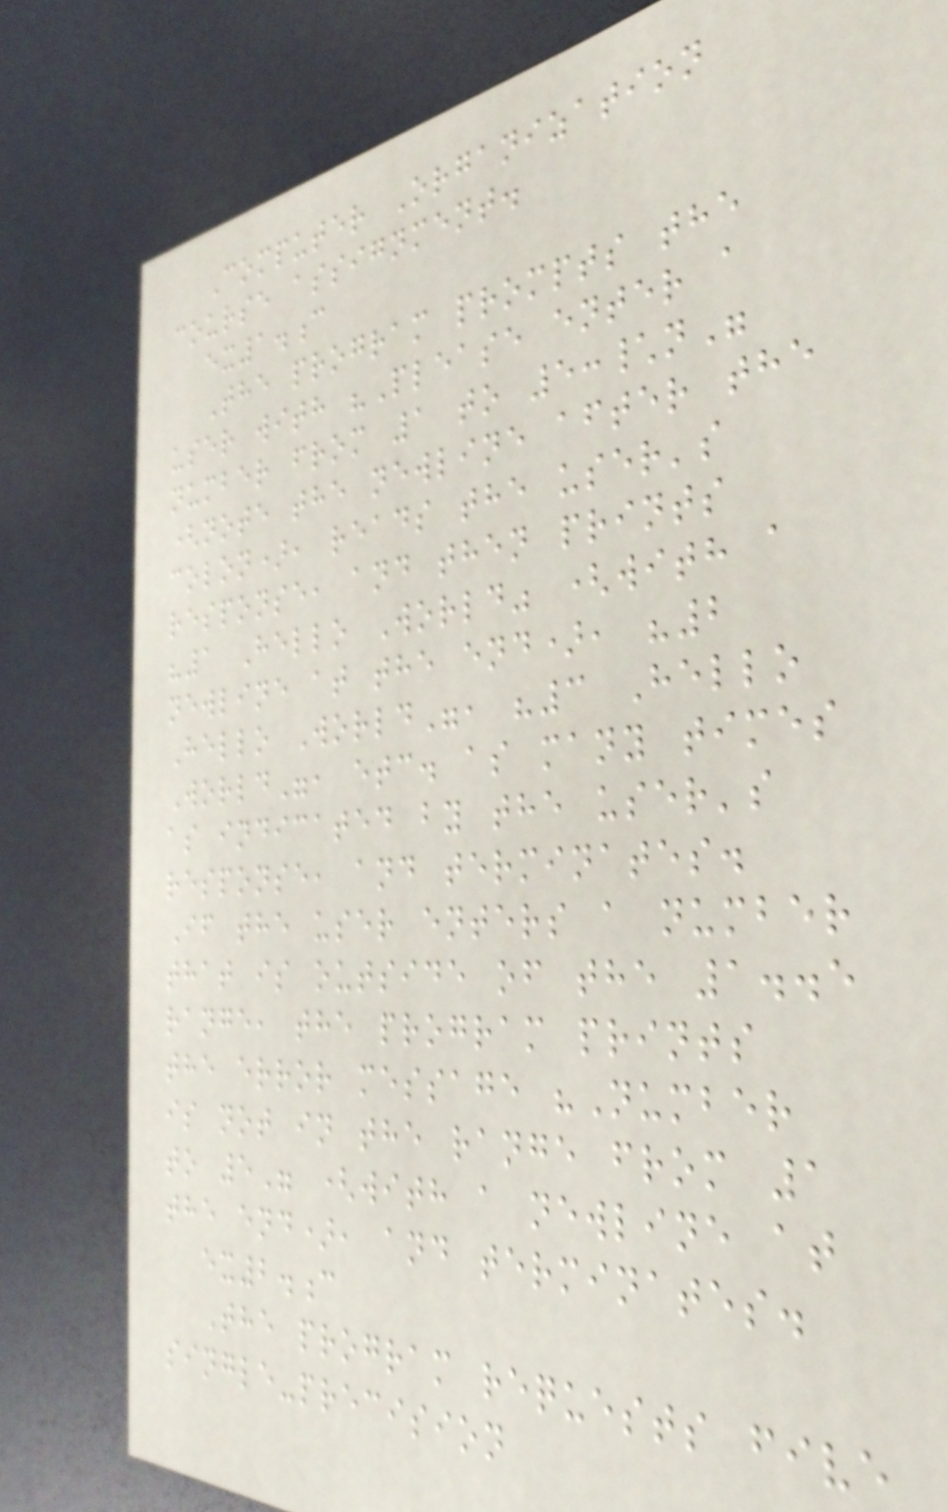Computer Organization
course assignment.
ex1.c
The program prompts the
user with "Please enter a
number from 1 to 5:\n"
(note the newline after the
colon), reads the user's
response, and then prints
"1 Hello World" (with a
newline at the end), "2
Hello World", "3 Hello
World", etc. as many times
as indicated by the user's
response, and terminates.
If the user enters a number
that is outside of the 1..5
range, the program prints
the error message "Number
is not in the range from 1
to 5" (with a newline at
the end), and terminates.
ex2.c
The program requests five
single-precision
